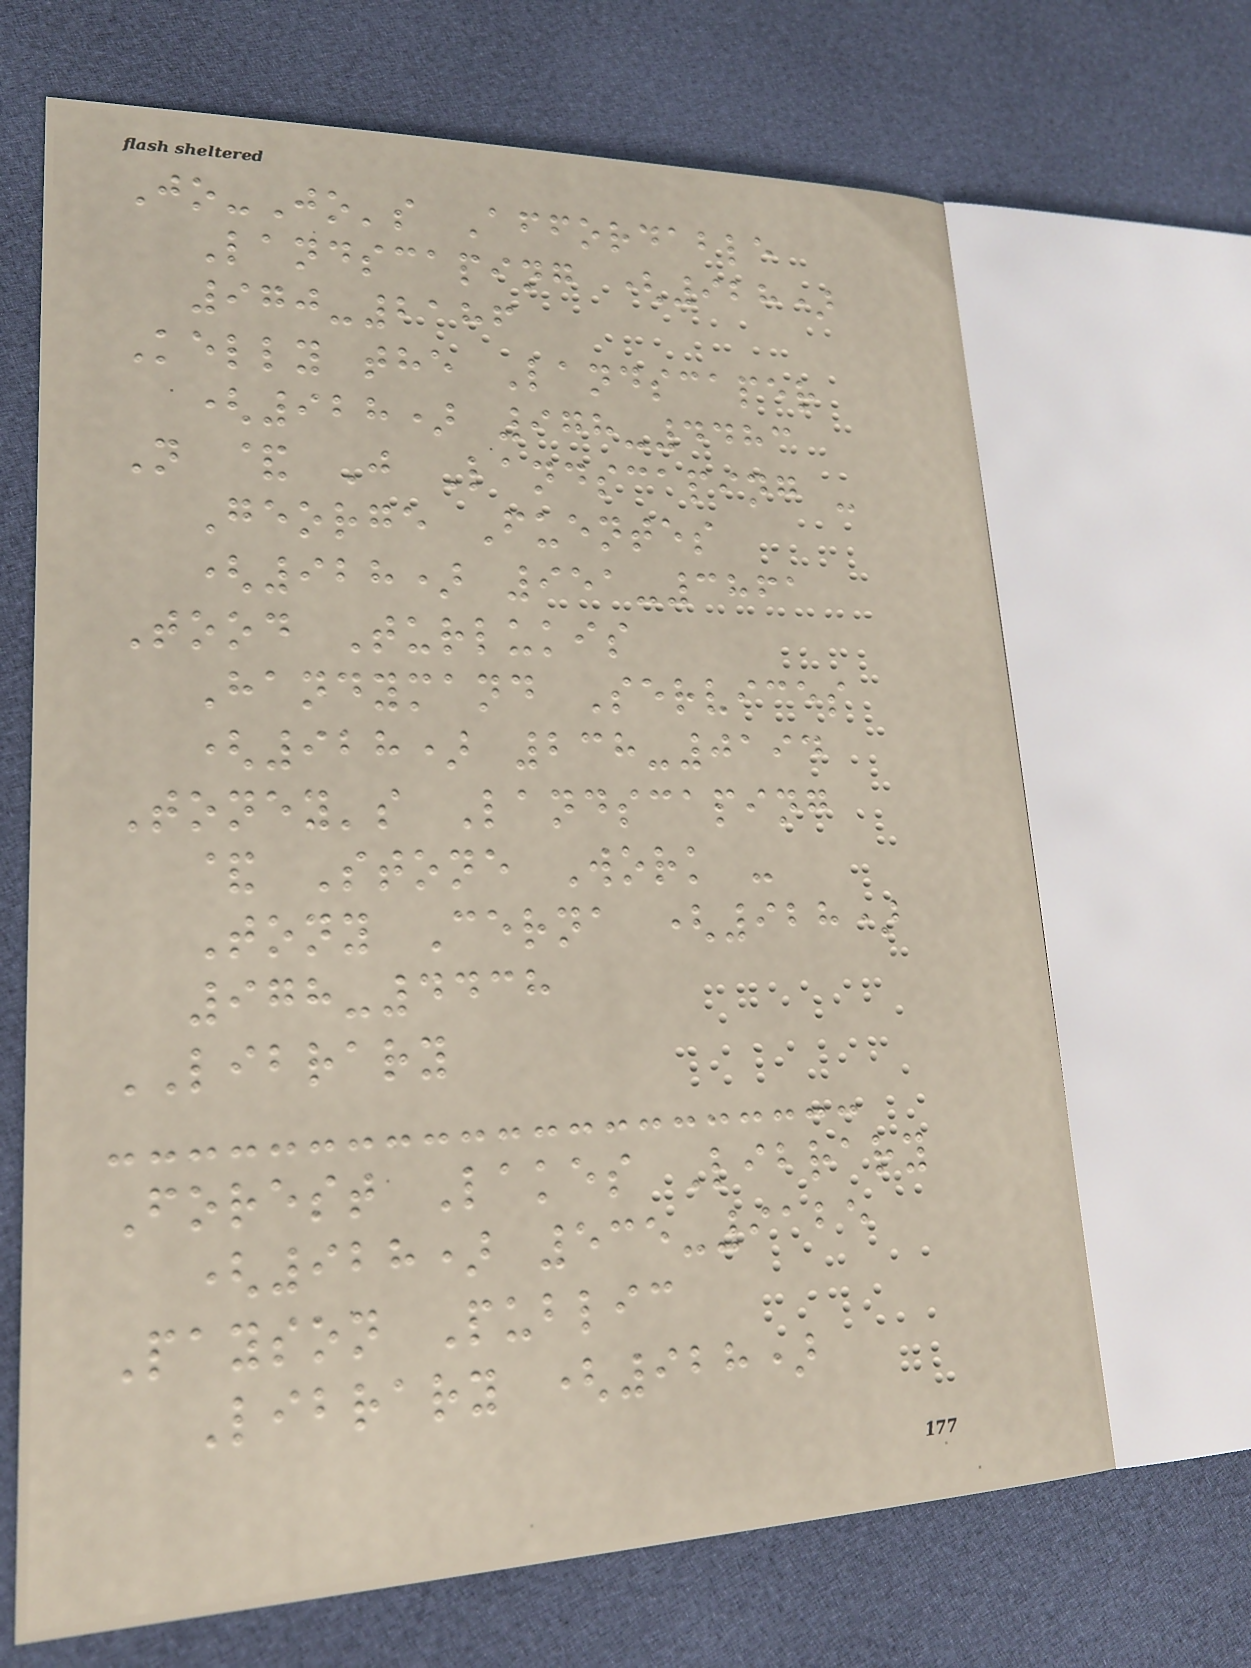Jo-Jo's Affordable
Landscaping (928)
970-2186
Kelly the Landscaper
(928) 978-4483
N & J Landscaping -
George Fuentes
(928) 951-3861
Tood Turlukis
Handymand Services
(928) 238-0194
Toney's Landscaping
& Stone Work -
Tony Cerna (928)
978-4438
LIBRARY
Forest Lakes Library
(928) 535-9125
Payson Public
Library (928)
